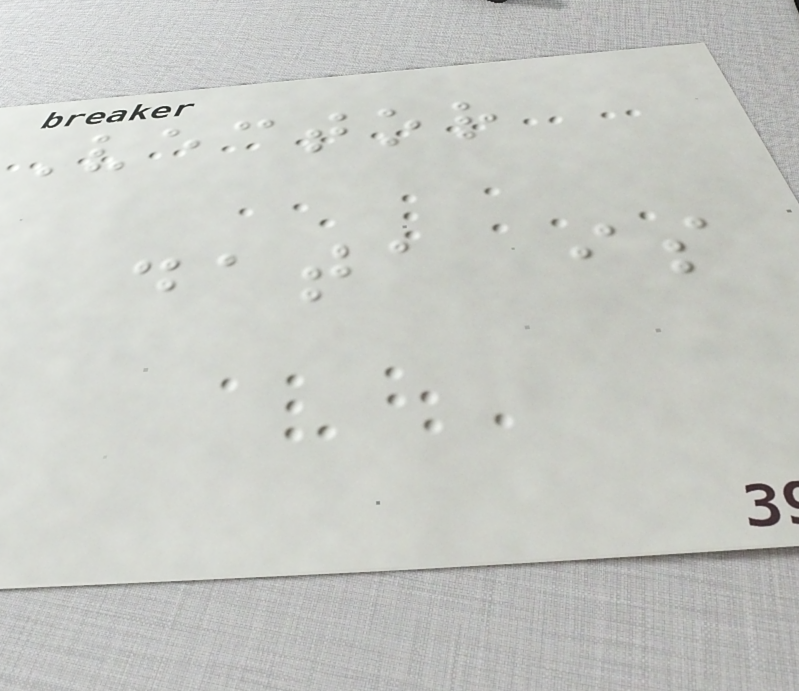Vector
data is
